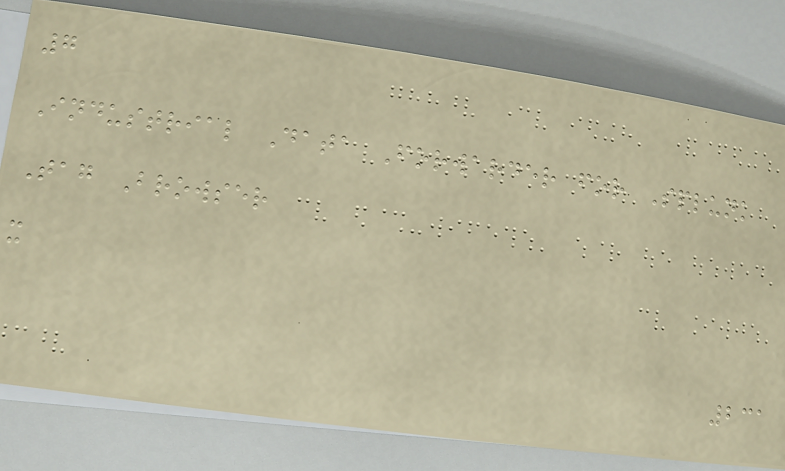7
Industrial Data Forwarder for Splunk
Tag Browser
x
231
